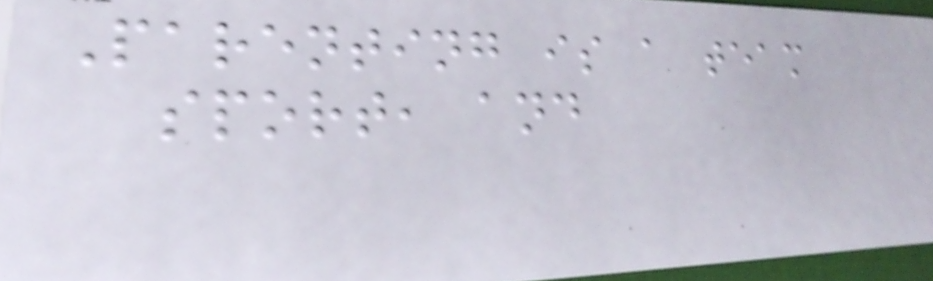Parenting is a team
sport, and
